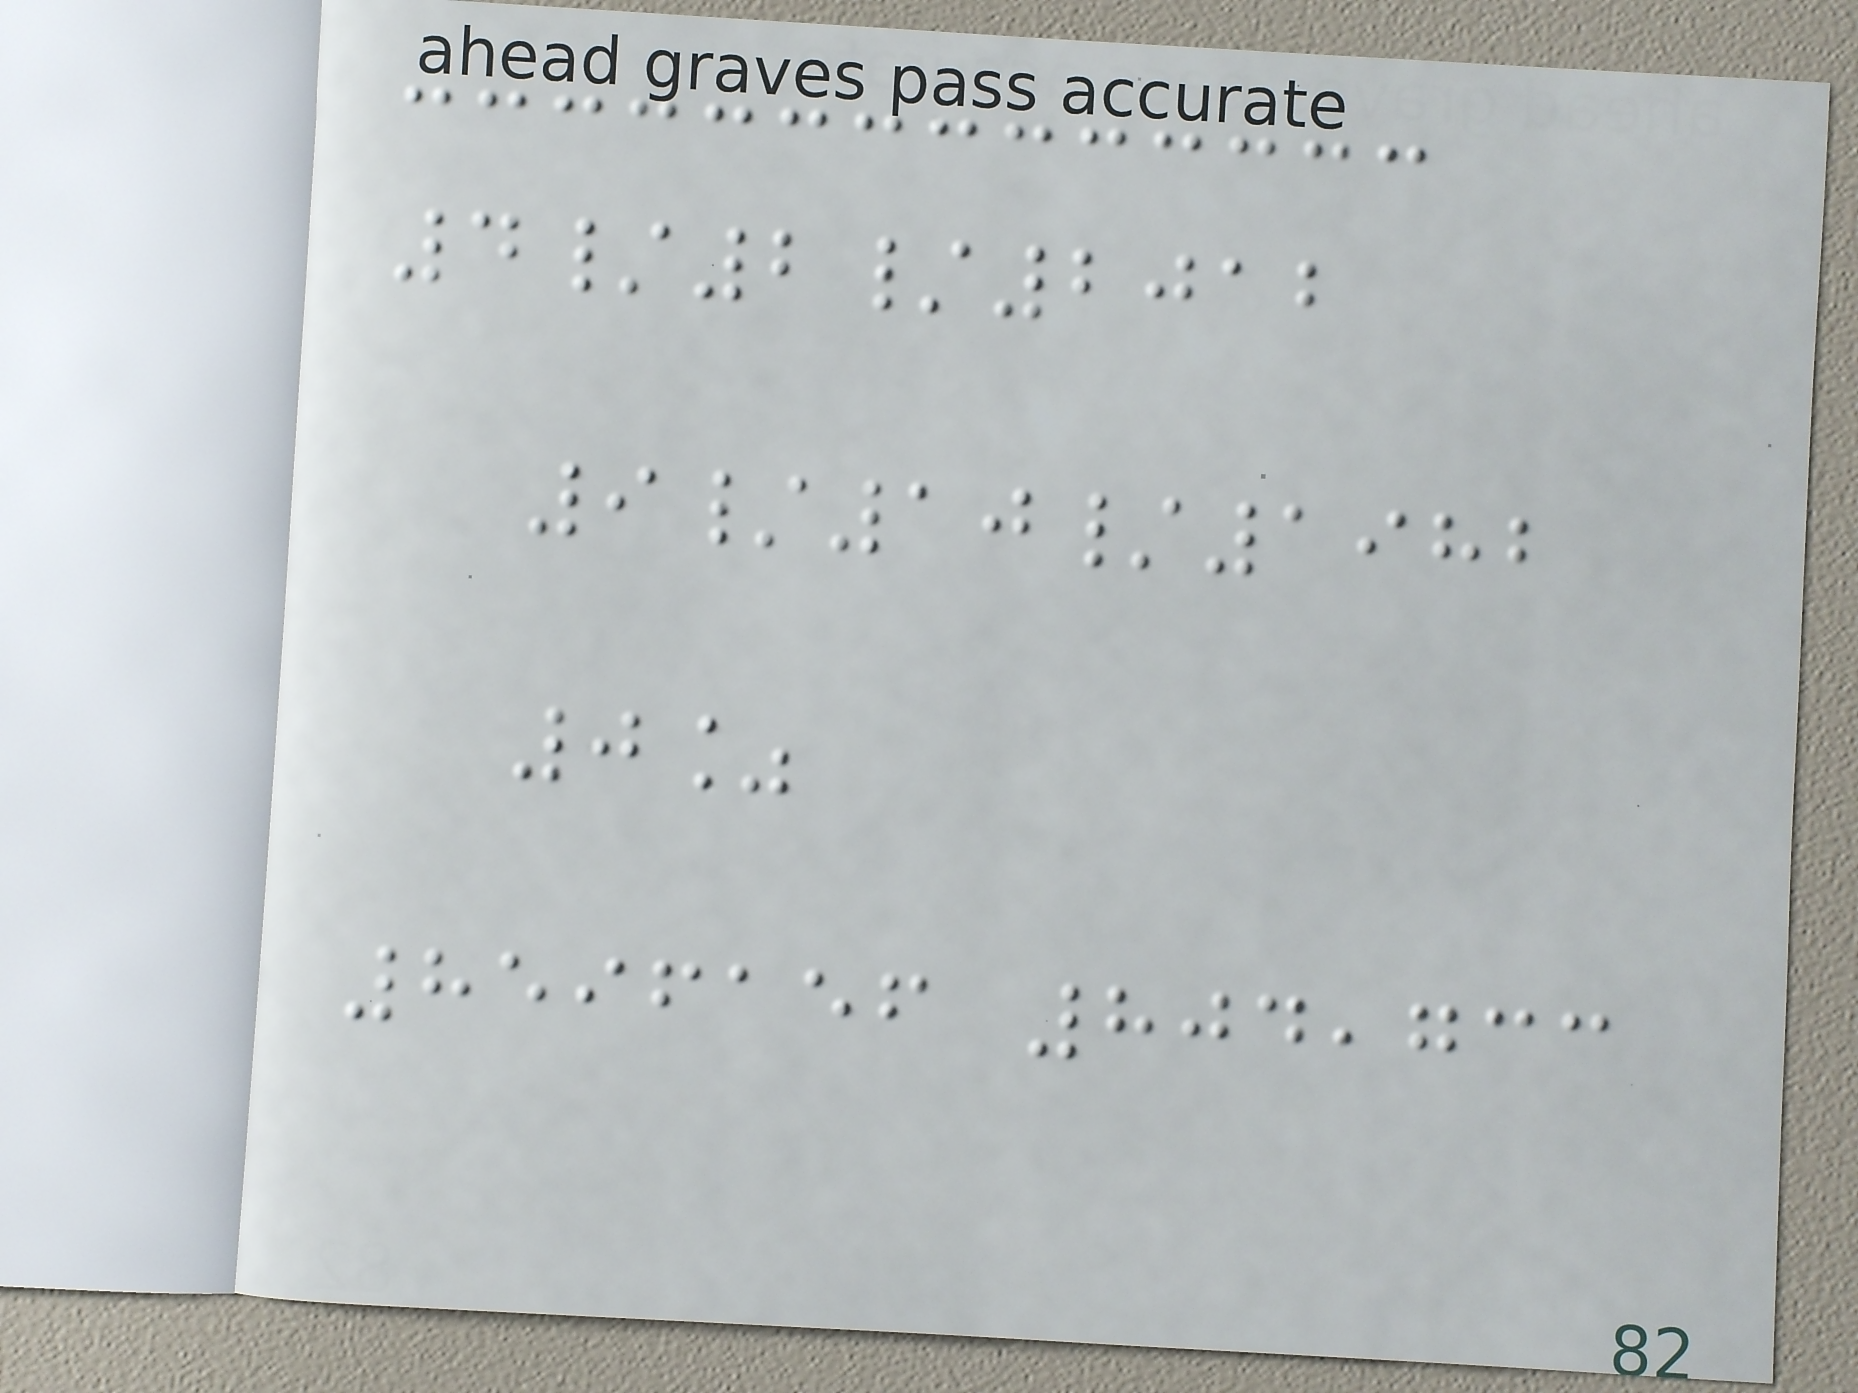4/2/2012
9/10/1982
0%
8596156 804,733
